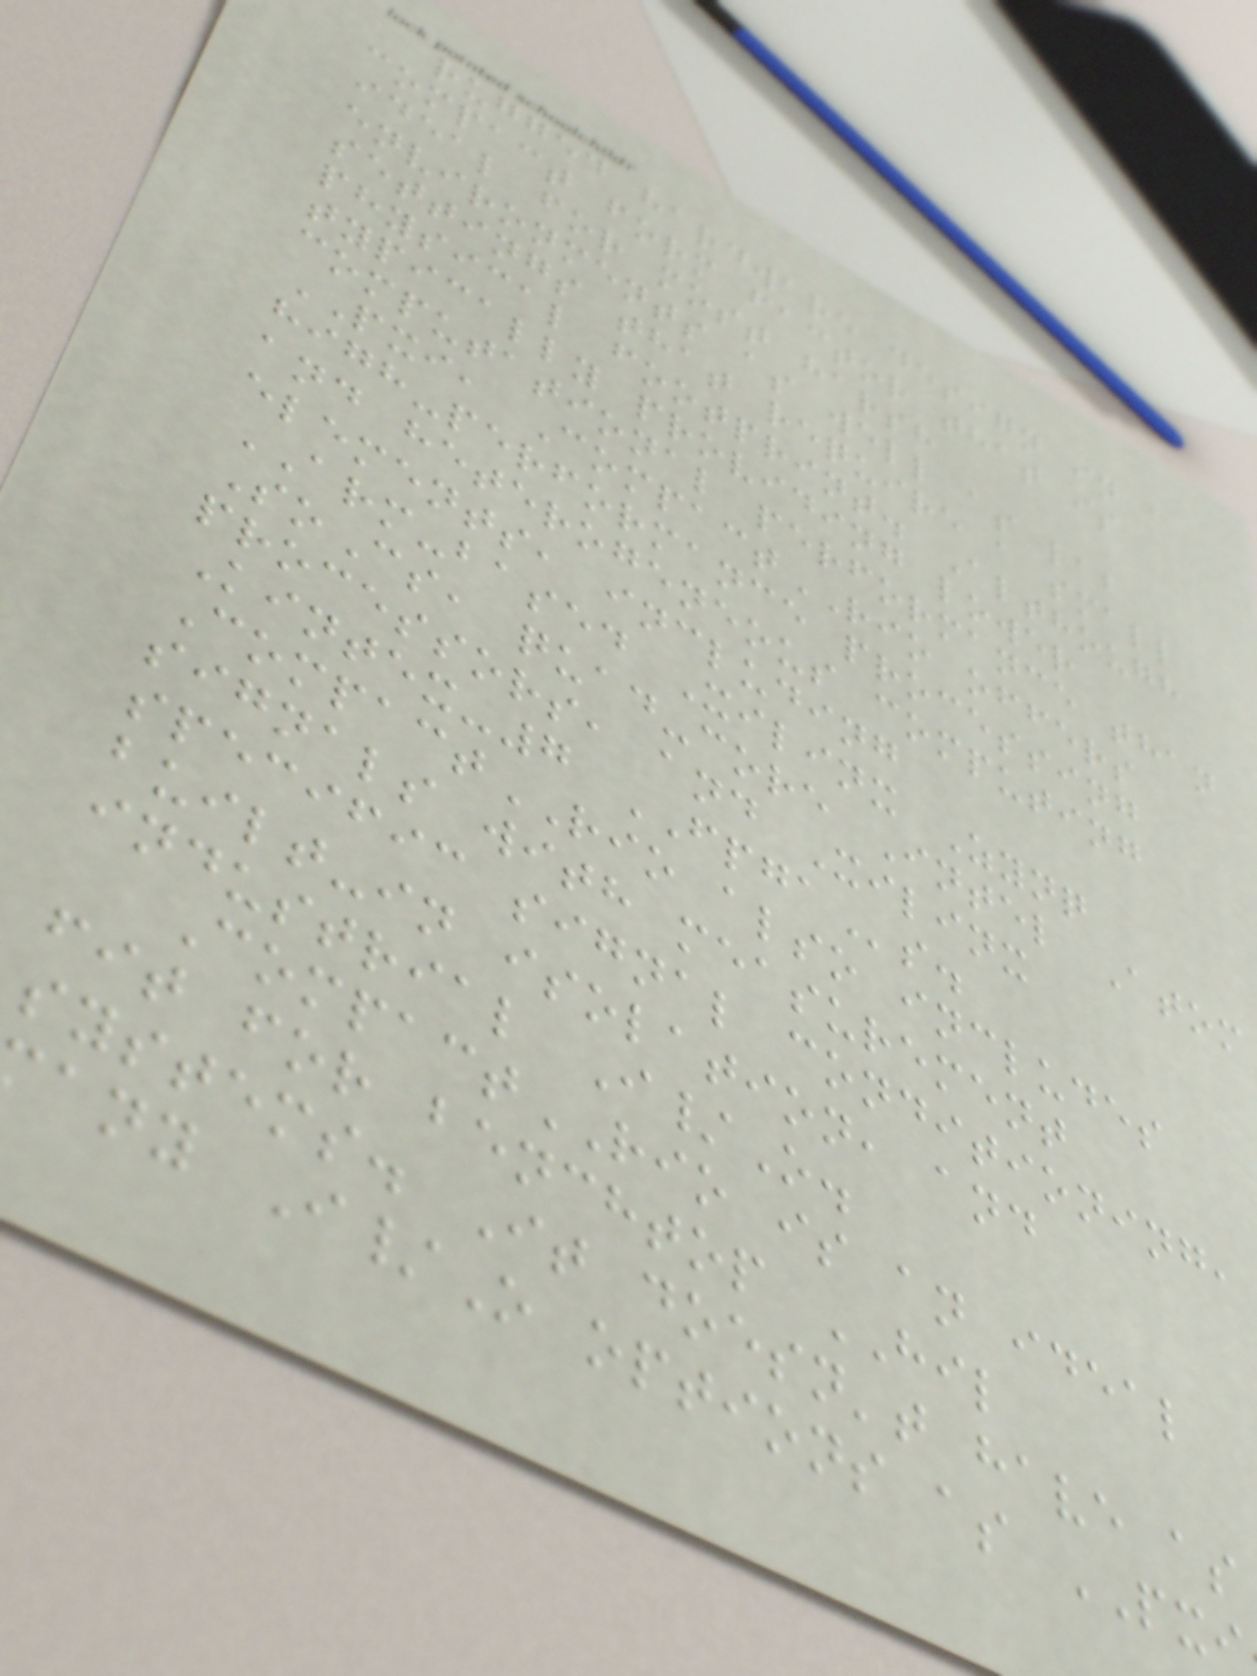rugged hardware design in a
compact form factor that is
ideal for most harsh
environments as well as lab
settings that require a small
physical footprint. Although
typically providing lower
computational performance than
PXI, CompactRIO offers
high-performance processing
and heterogeneous computing
elements, including
ARM-based Xilinx Zynq
SoCs, quad-core Intel Atom
processors, and Xilinx
Kintex-7 FPGAs.
CompactRIO also includes
signals with measurement
specific signal conditioning,
built-in isolation, and
industrial I/O.
CompactRIO is an ideal
fit for benchtop HIL
systems. It doesn't have as
any I/O options as PXI
